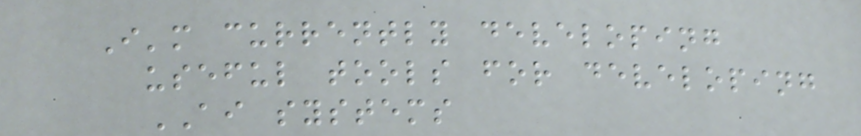I'm currently developing
useful tools for developing
AI systems
